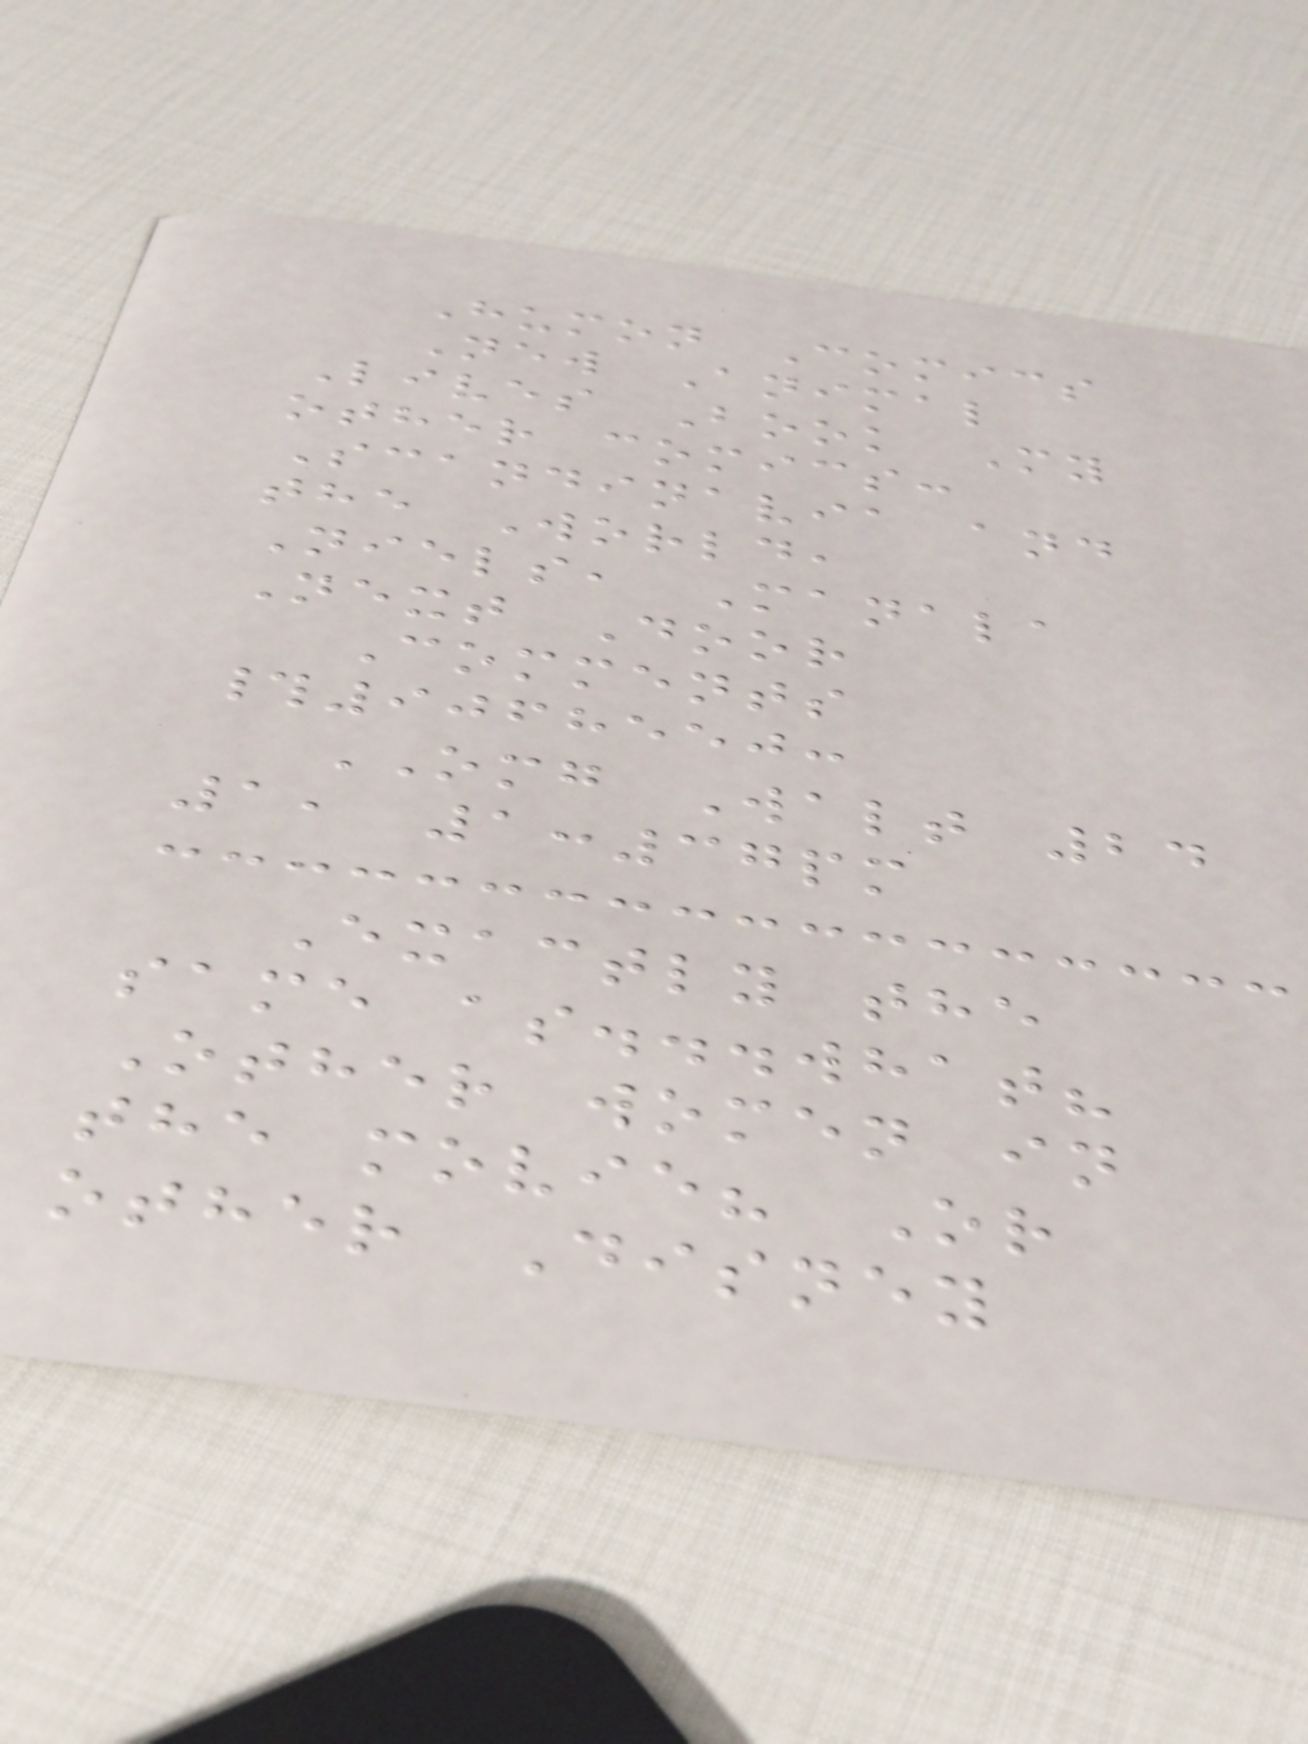Humon Comics
New Animal
Lives Book My
other comics:
Scandinavia and
the World,
Niels, Manala
Next Door
Comments
#9068550:
OMG Walt 24
1, 1:37pm
Exactly the
same as...what?
Other women in
the movie? Or
other Disney
